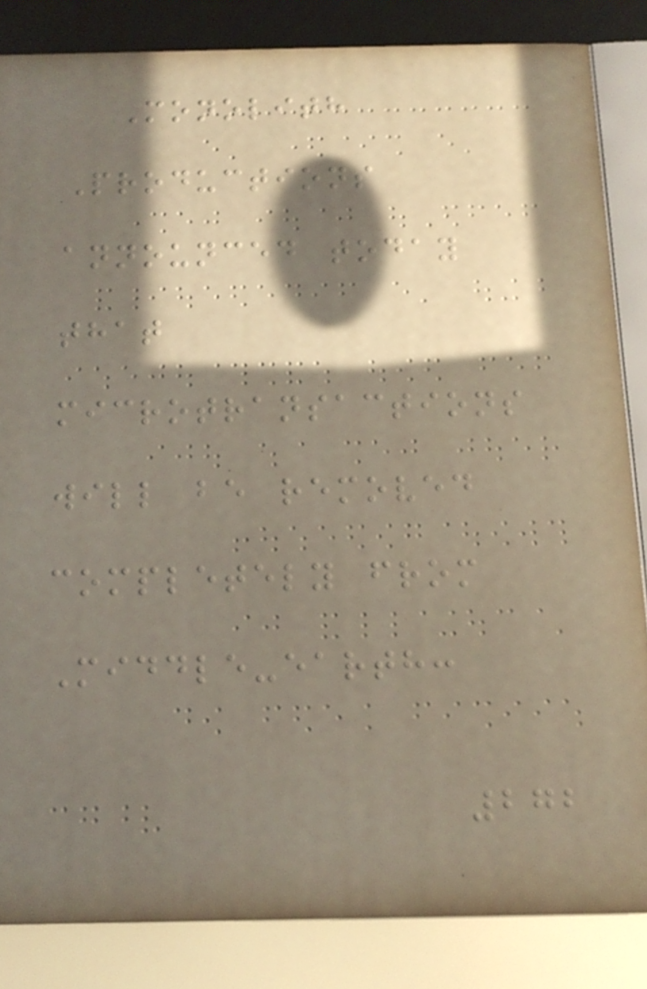Monolith
Productions
announced today
that
microtransactions
will be removed
completely from
Middle-earth:
272
